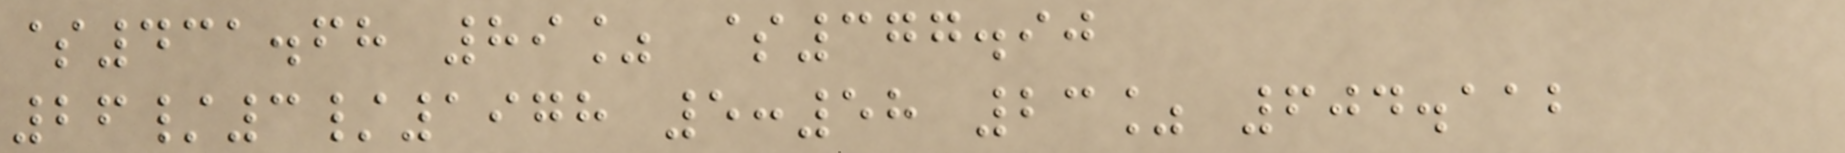$431.68 89% $377.90
26/3/1978 5:58 23% 604.112
